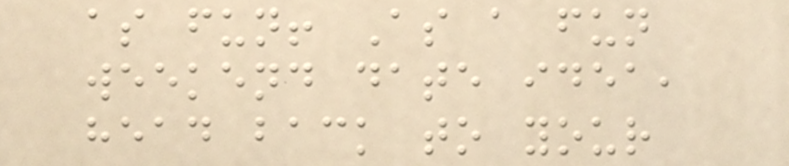as fun! As a fun
weekend date idea,
head back to your
